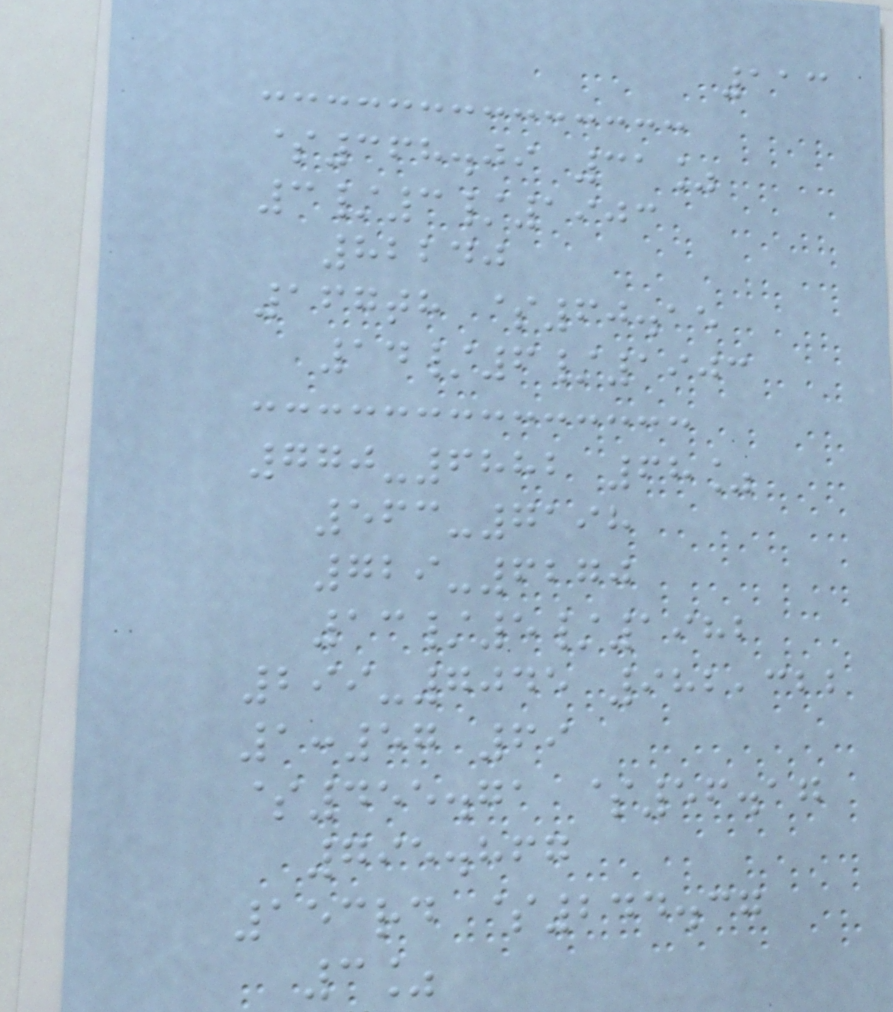113
$368.09 31%
3/3/1903
82240
167th $60.15
14/6/1903
770-6882 68%
563-7198
729-6270
13/5/1982
299-7045 982,322
1:57 69
$455.71 $56.17
795.867
153rd $244.37
3%
